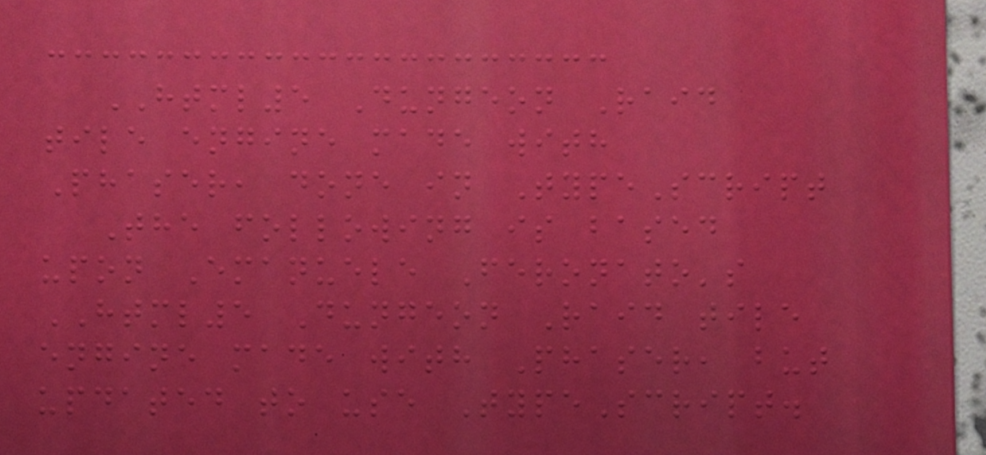HTML5 Dungeon Raid
tile engine made with
Phaser, done in TypeScript
The following is based
upon Emanuele Feronato's
HTML5 Dungeon Raid tile
engine made with Phaser, but
updated to use TypeScript.
